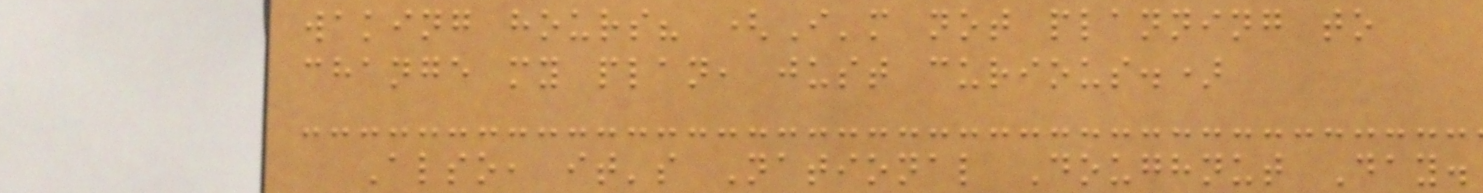waking hours? (I'm not planning to
change my plan, just curious.)
Also, it's National Doughnut Day.
